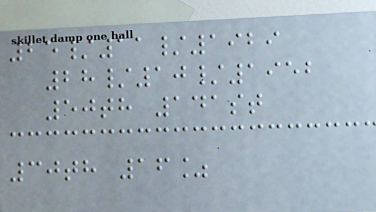25/11/1929
28/10/1952
50th 141st
30th 16%
